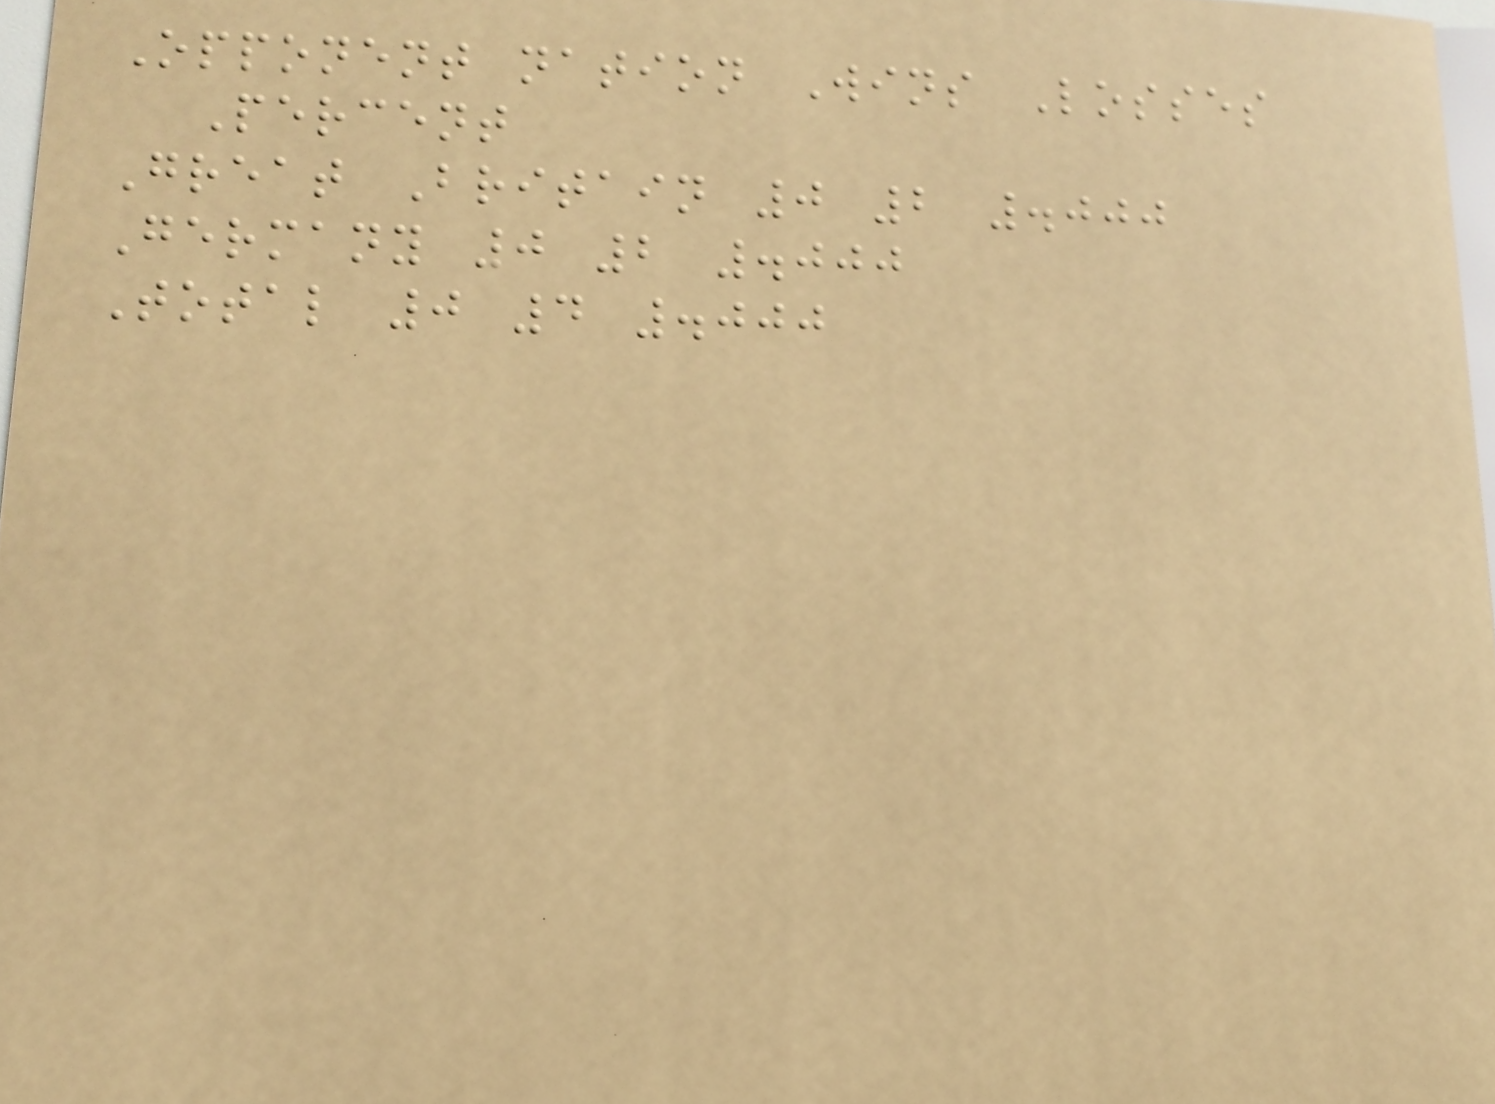Opponent nation Wins Losses
Percent
Great Britain 0 2 .000
Germany 0 2 .000
Total 0 4 .000
